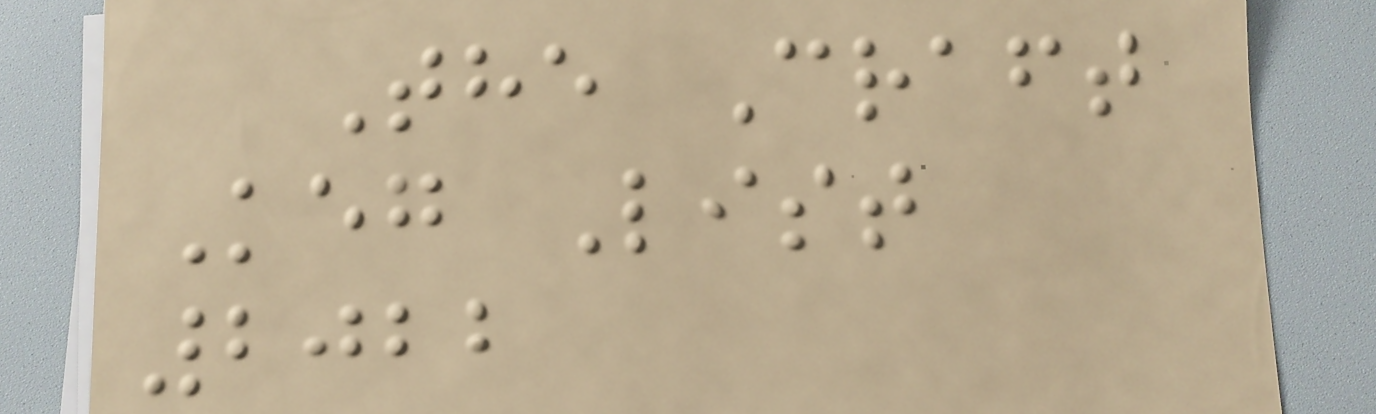The Craft
Keg List
2022
